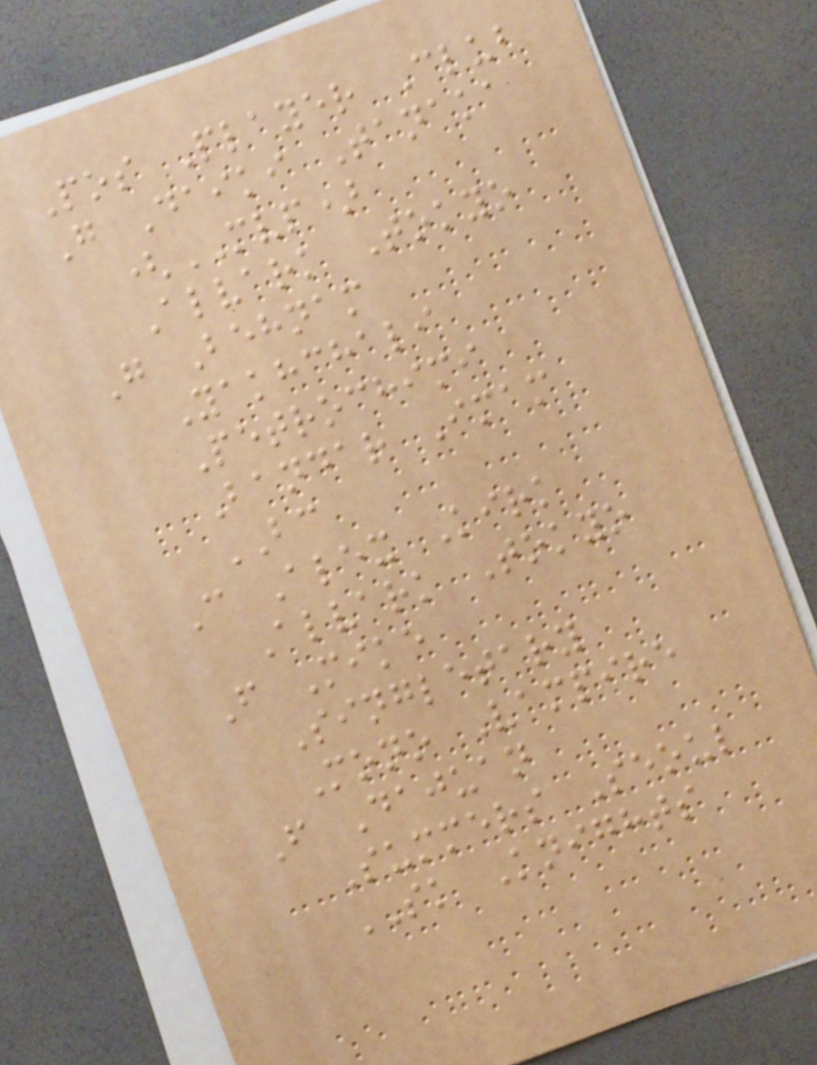Pos Player Club
G Daiki Tanaka
(MVP)
Alvark Tokyo
G Behnam
Yakhchali
Petrochimi
Bandar Imam
BC
C Alex Kirk
Alvark Tokyo
F Mike
Singletary
Mono Vampire
F Dajuan
Summers Seoul
SK Knights
